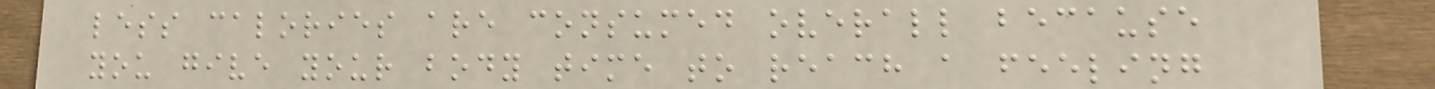less calories are consumed overall because
you give your body time to reach a feeling
